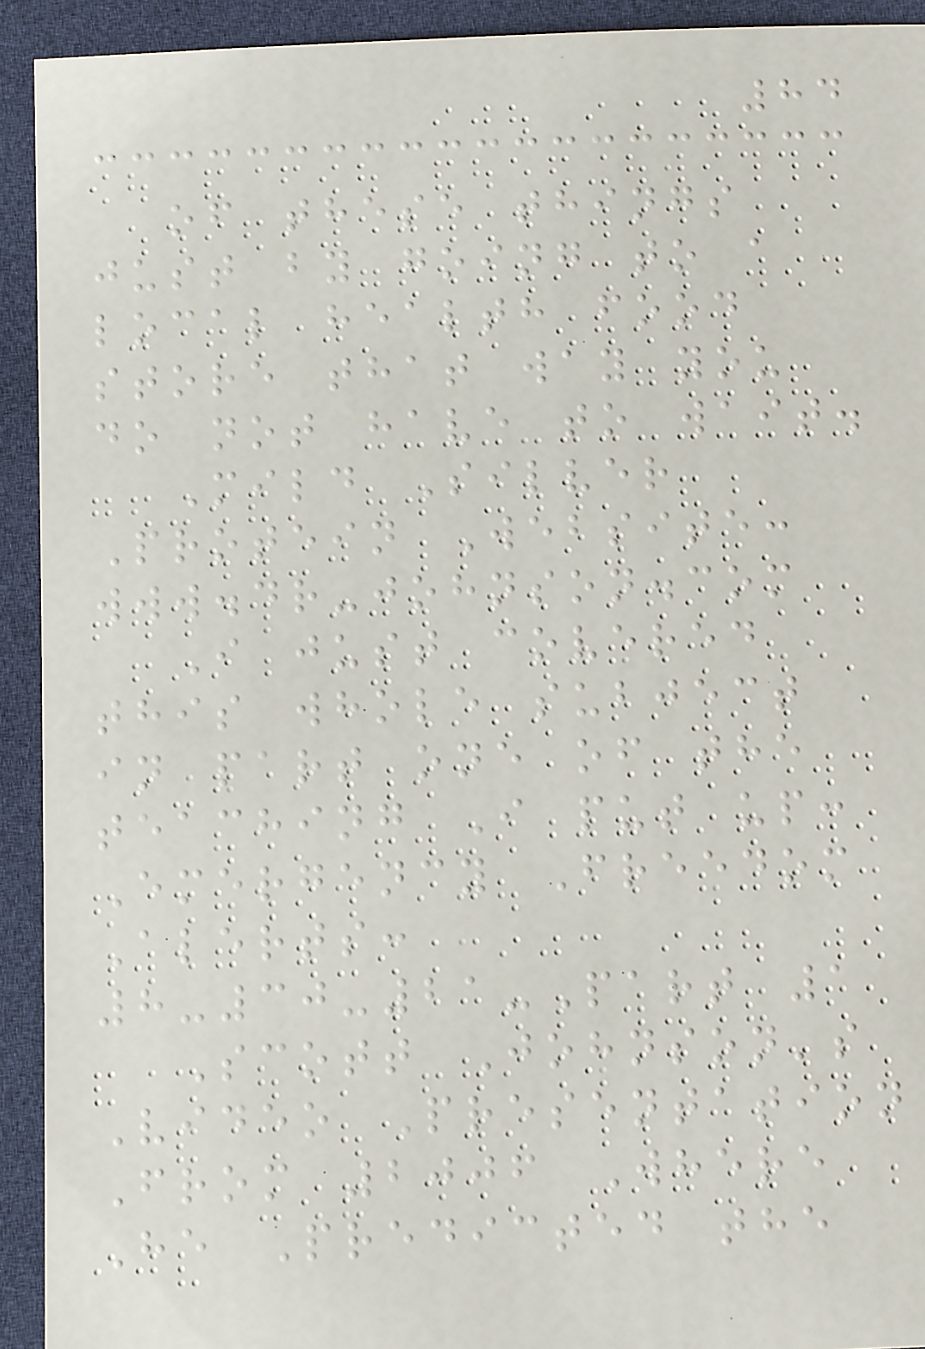84
of these things
just by going to a
local health food
store that way you
do not have to wait.
Mild Silver
Protein Website:
www.dr-johnson.com
I just covered
this whole subject
in part one of the
teaching I put up:
Emergency Freedom
Alerts:
8-30-21-Part 1
Scott Johnson's
Video Presentation
From 2006 Where
He Predicted the
